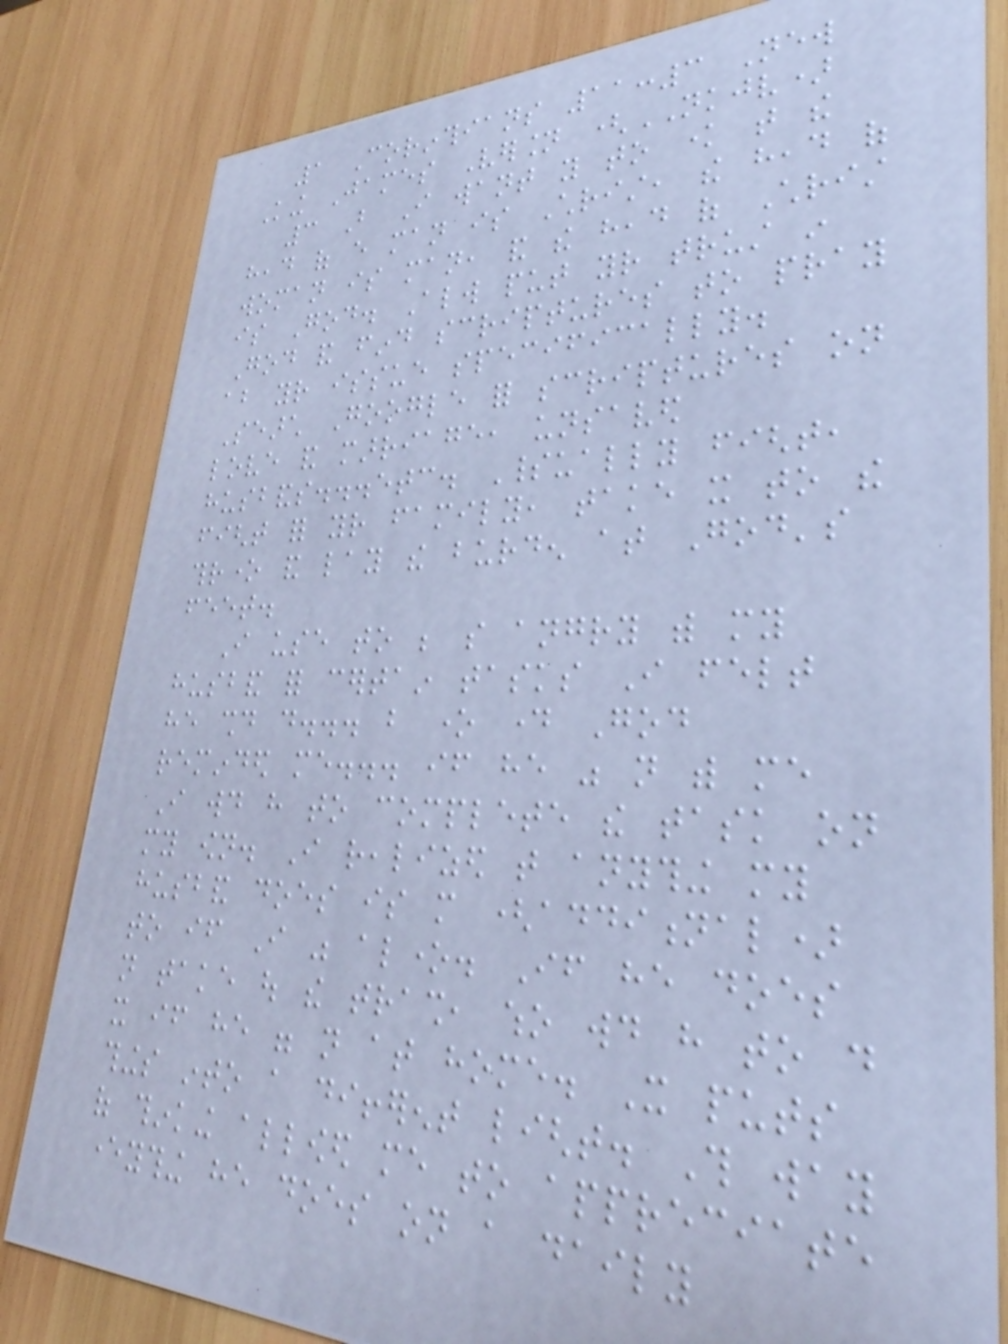1 Corinthians 11:3 New
King James Version (NKJV)
3 But I want you to know that the
head of every man is Christ, the head of
woman is man, and the head of Christ
is God. Always put your trust in
God and find scriptures to pray
about your issue specifically.
Search Google for scriptures on
love and marriage, unsaved
husbands...etc. Spiritually fight,
fight for your family, take it to the
throne and lay the burden at God's
feet.
I use to be so angry with my
husband for certain tasks I felt
he should do... but one day God
reminded me... if he was not with me
I would have to complete the task on
my own. I realized that anything my
husband does is more (additional)
to if I was alone. If he does
not take out the trash, who would have to do
it if he were not at home. It puts
things into a different light. This way
of thinking allowed me to appreciate
everything he does on a daily
